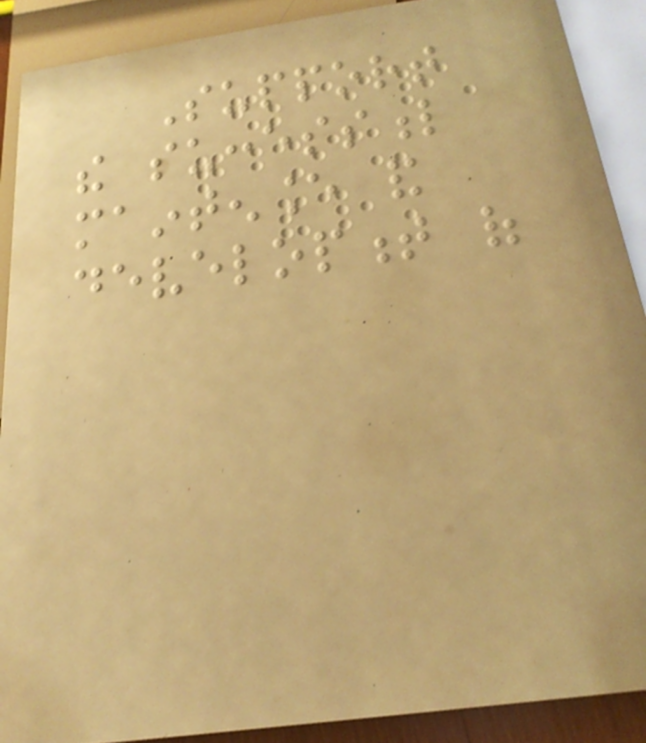Support
the successful
maintenance and
development of
